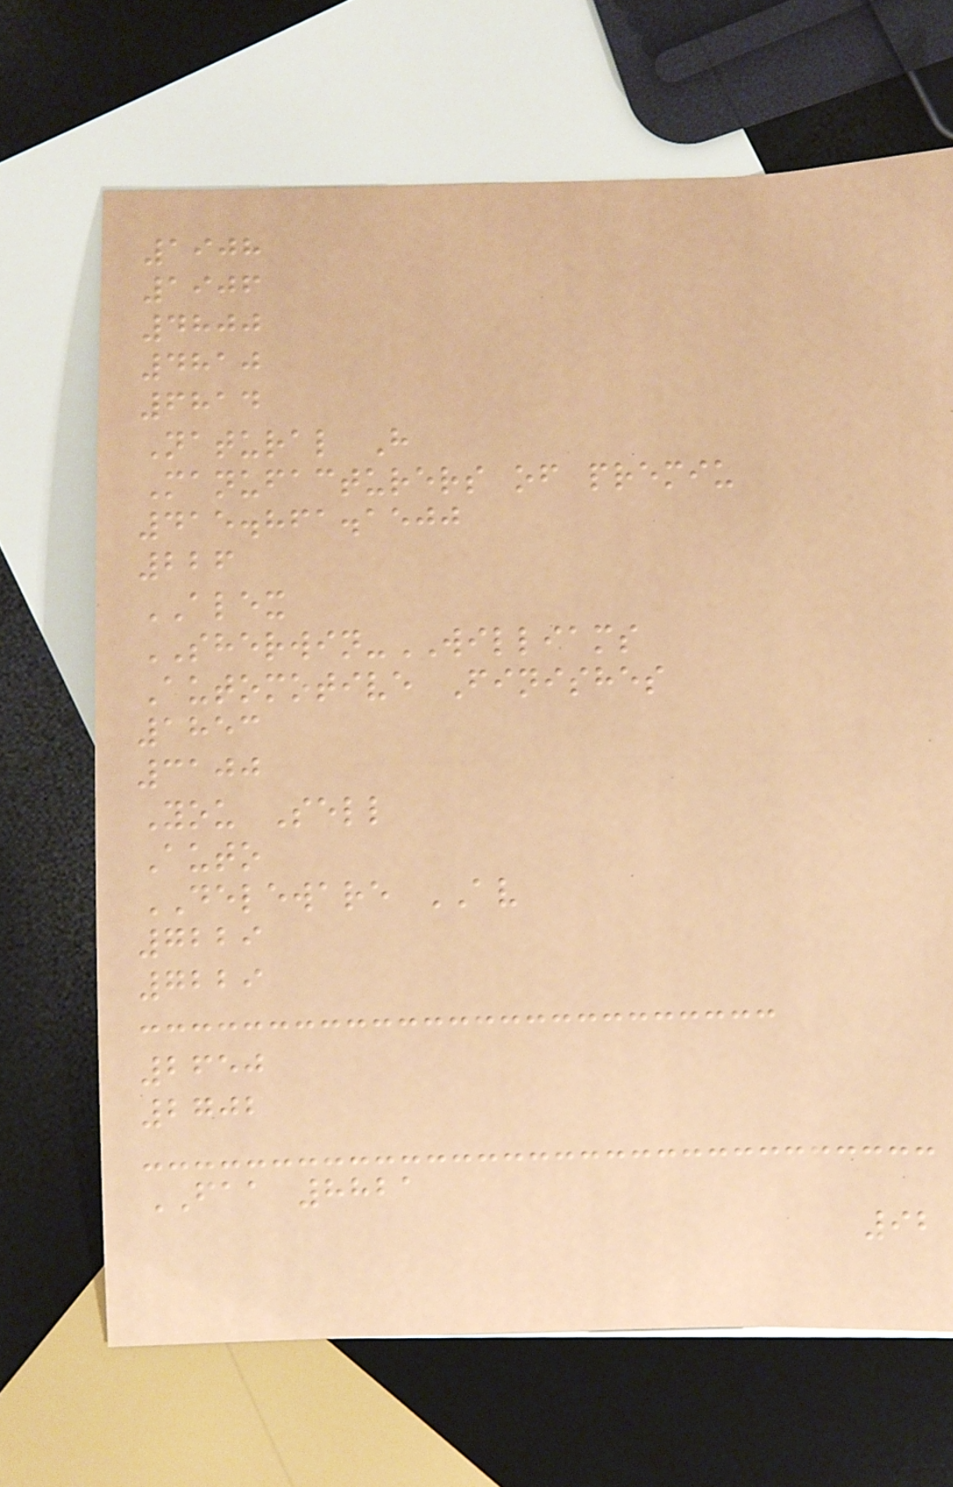1908
1906
4800
4810
6814
Natural H
Manufacturers of premiu
415.861.1500
226
ALEX
SHERWIN-WILLIAMS
Automotive Finishes
1853
3100
You Sell
Auto
DELEWARE AV
7229
7229
2650
2702
FAA 8821
92
